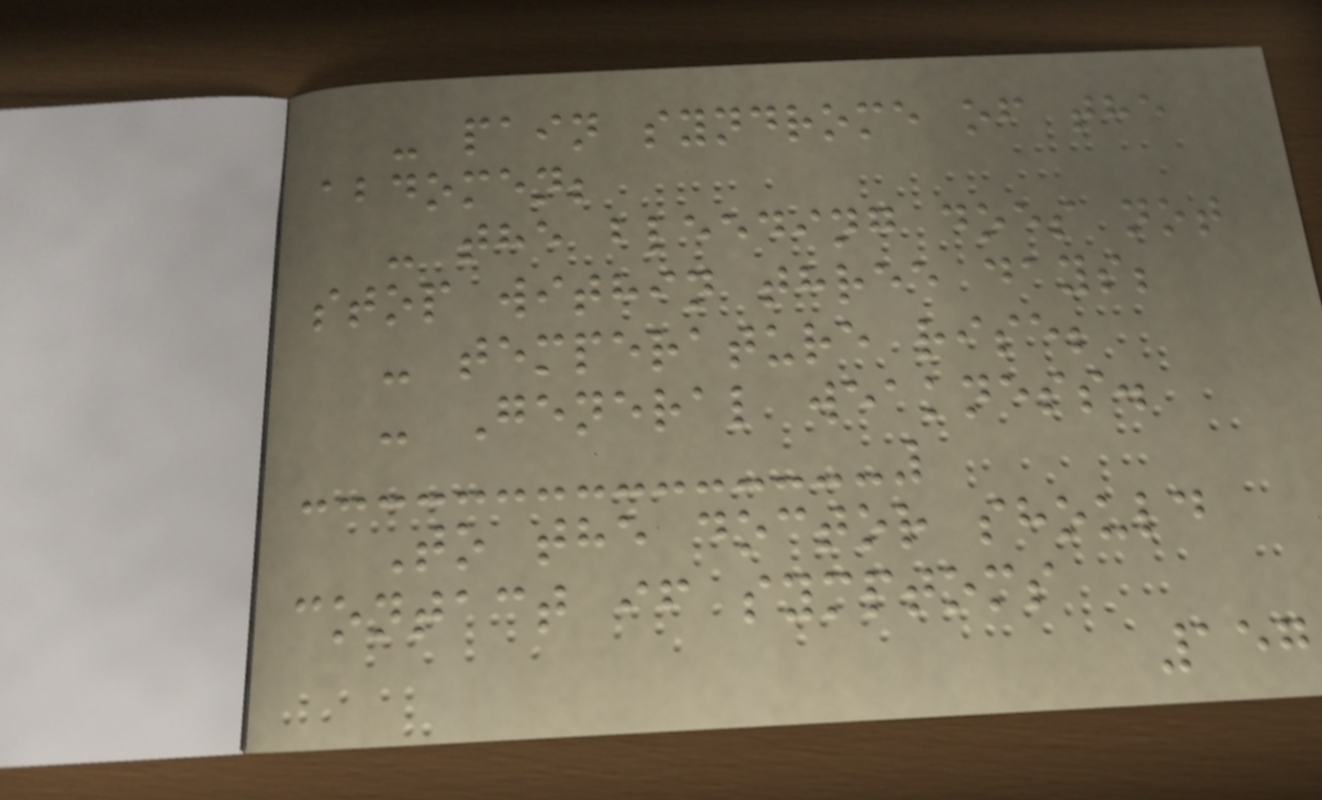- pain syndrome of the
abdomen;
- the bleeding does not
stop within three days;
- temperature rise;
- General weakness.
To the doctor should
contact if symptoms
157
